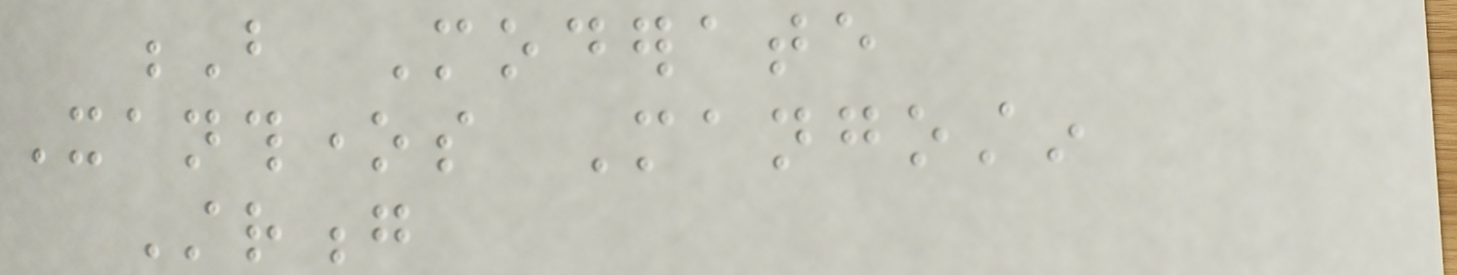B Moderate
Xanthones Mangostin
Strong
